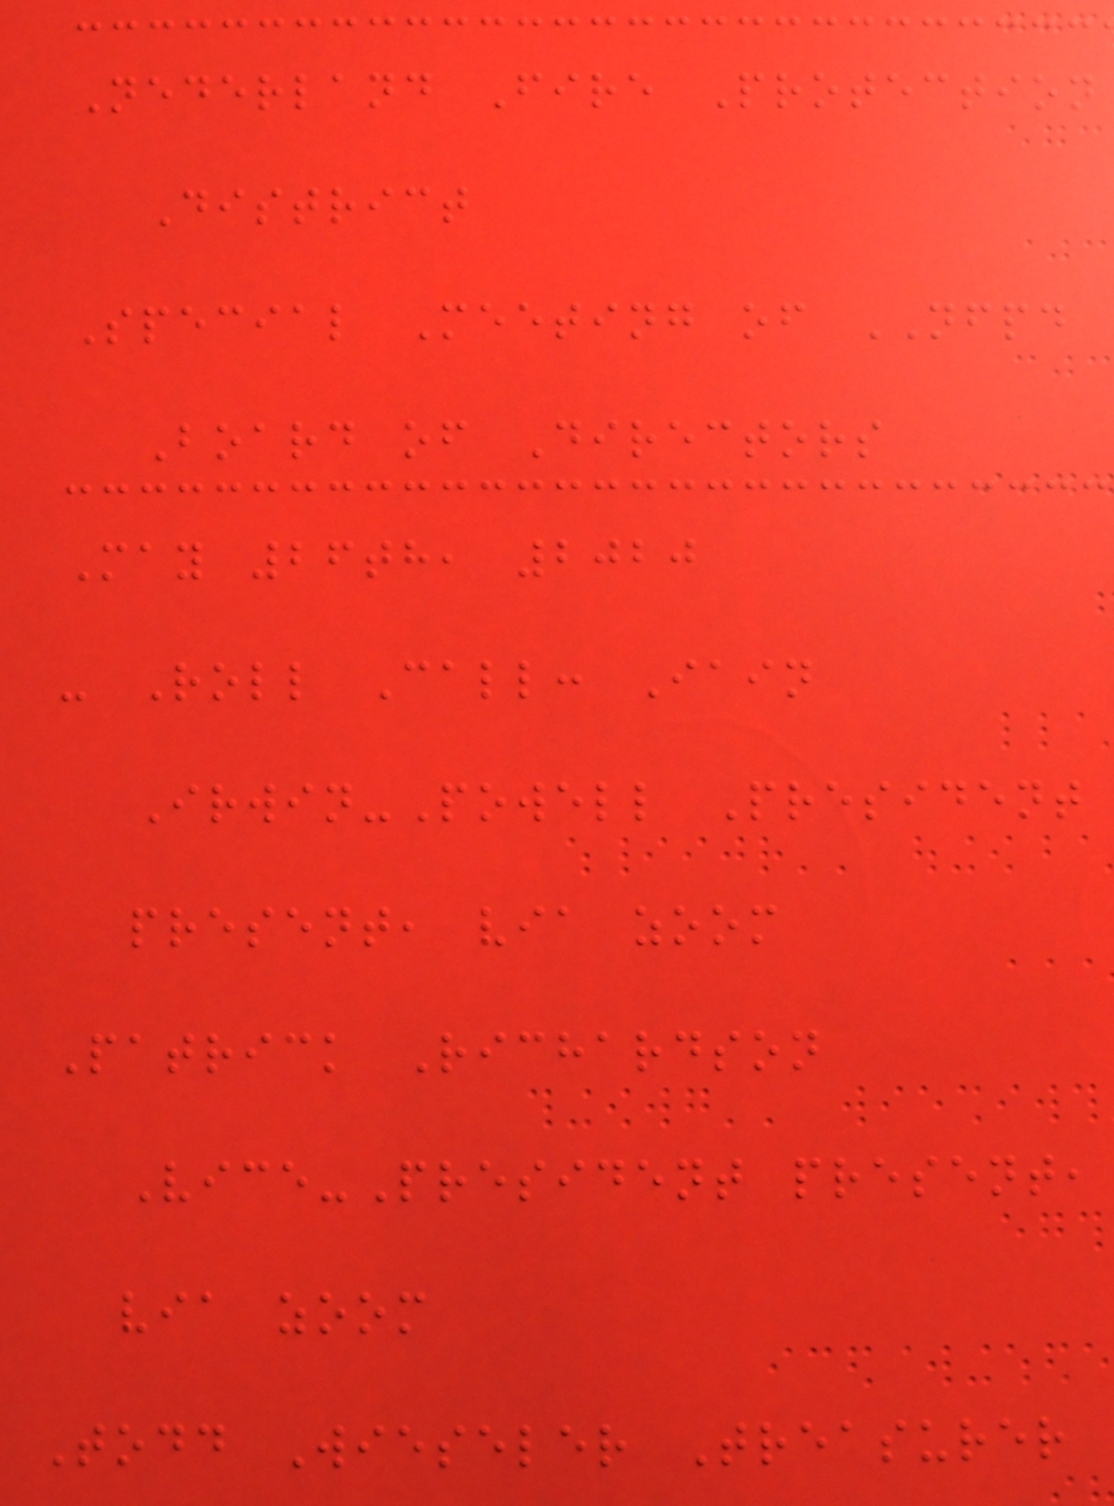Nederland Fire Protection
District
Special Meeting of NFPD
Board of Directors
May 26th, 2020
- Roll Call: Iain
Irwin-Powell President
present, via zoom
Patrick Richardson
Vice-President present,
via zoom
Todd Wieseler Treasurer
